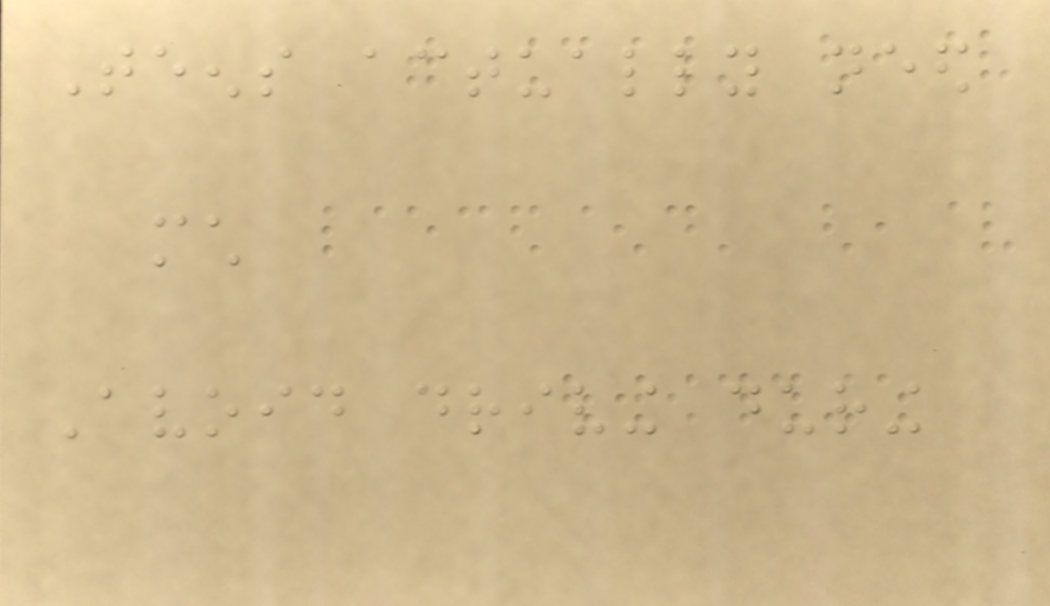Teens actually need
much
Avoid driving during
